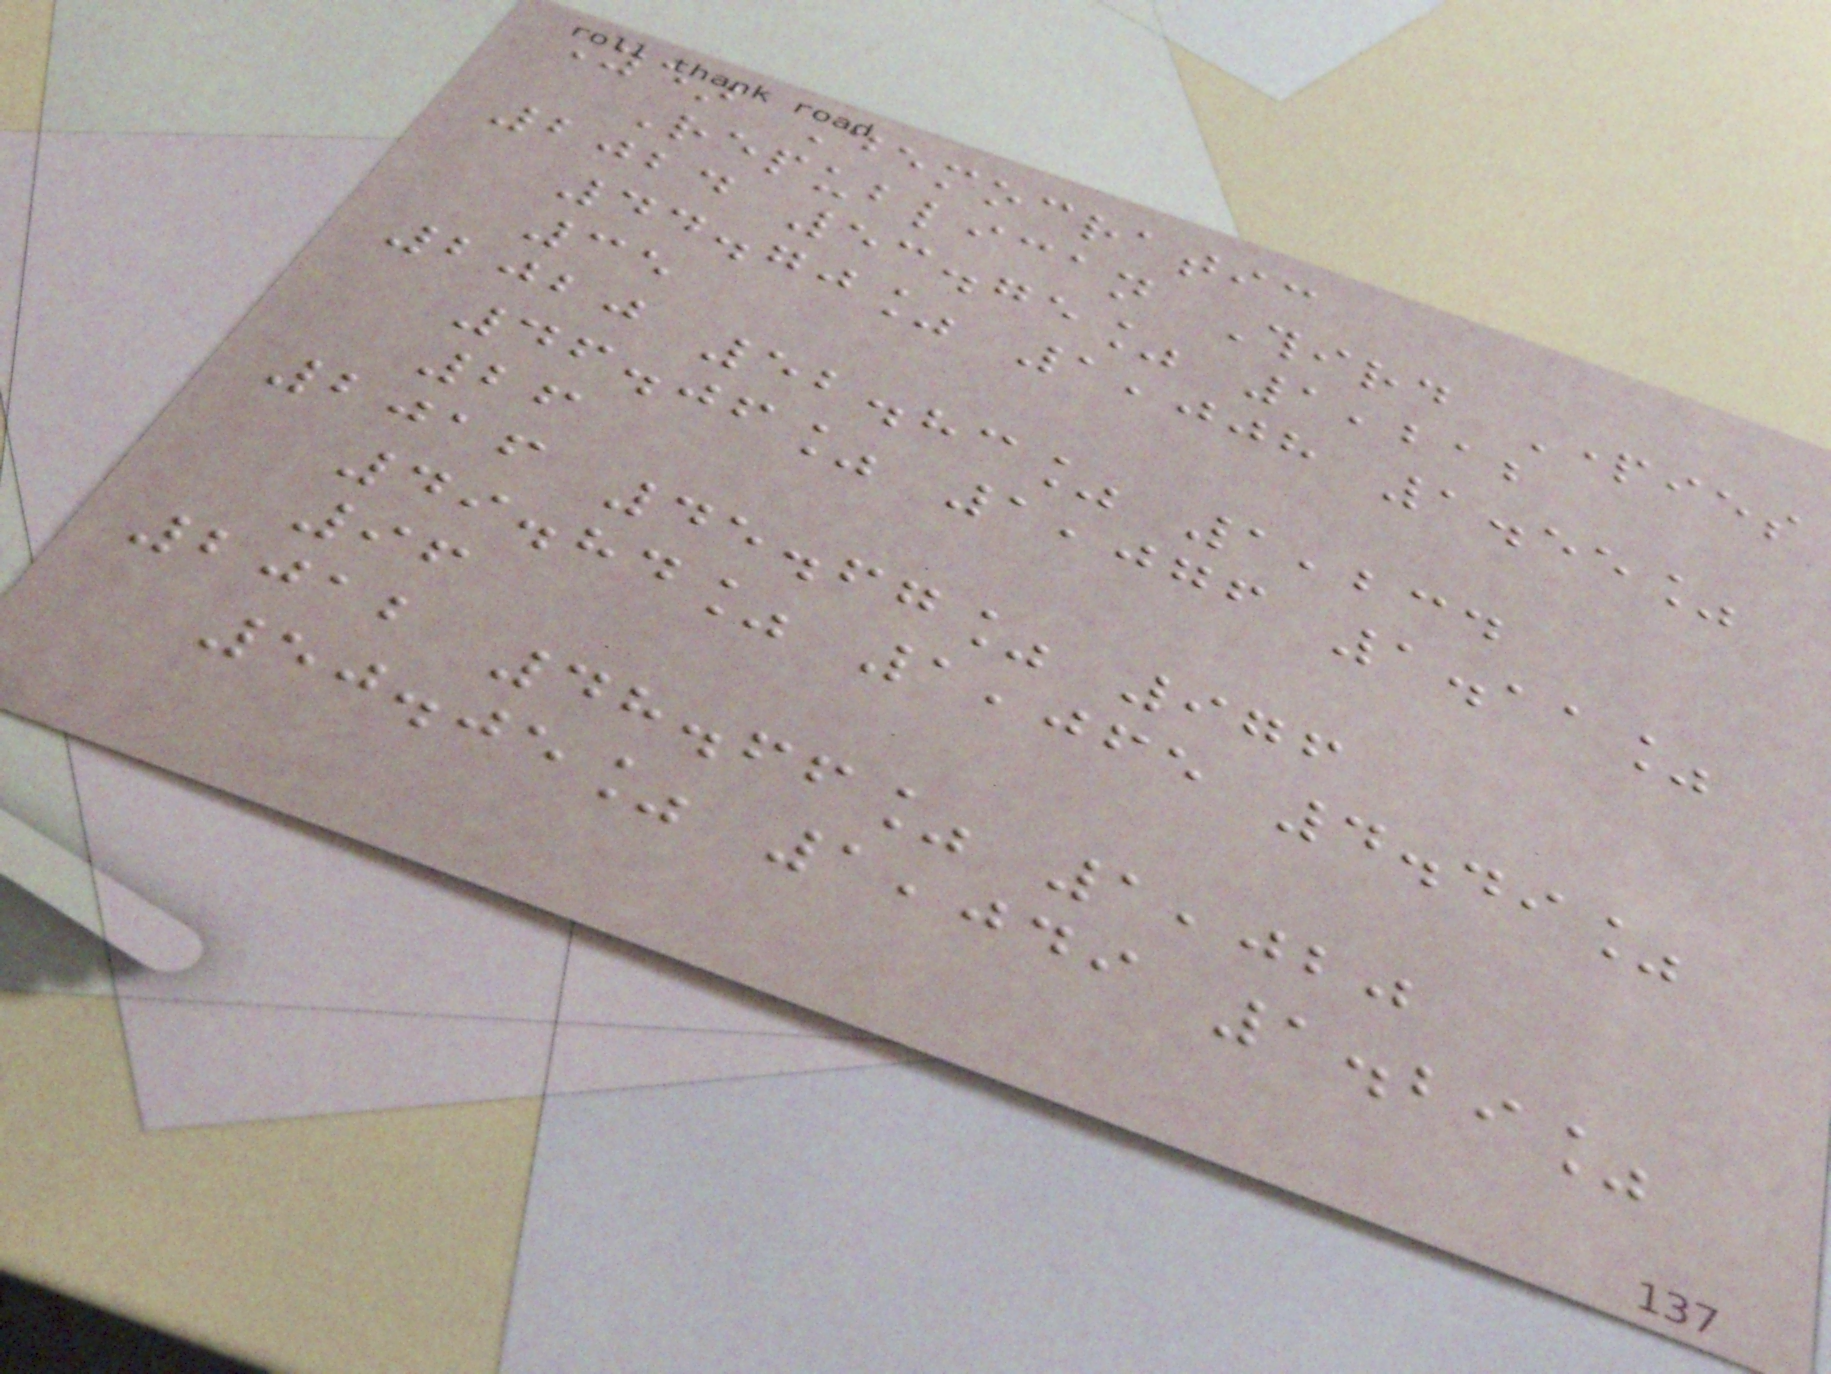Year Democratic
Republican Third Parties
2024 53.75% 1,212
44.70% 1,008 1.55%
35
2020 52.83% 1,234
46.06% 1,076 1.11%
26
2016 45.67% 976
49.84% 1,065 4.49%
96
2012 48.66% 1,020
50.05% 1,049 1.29%
